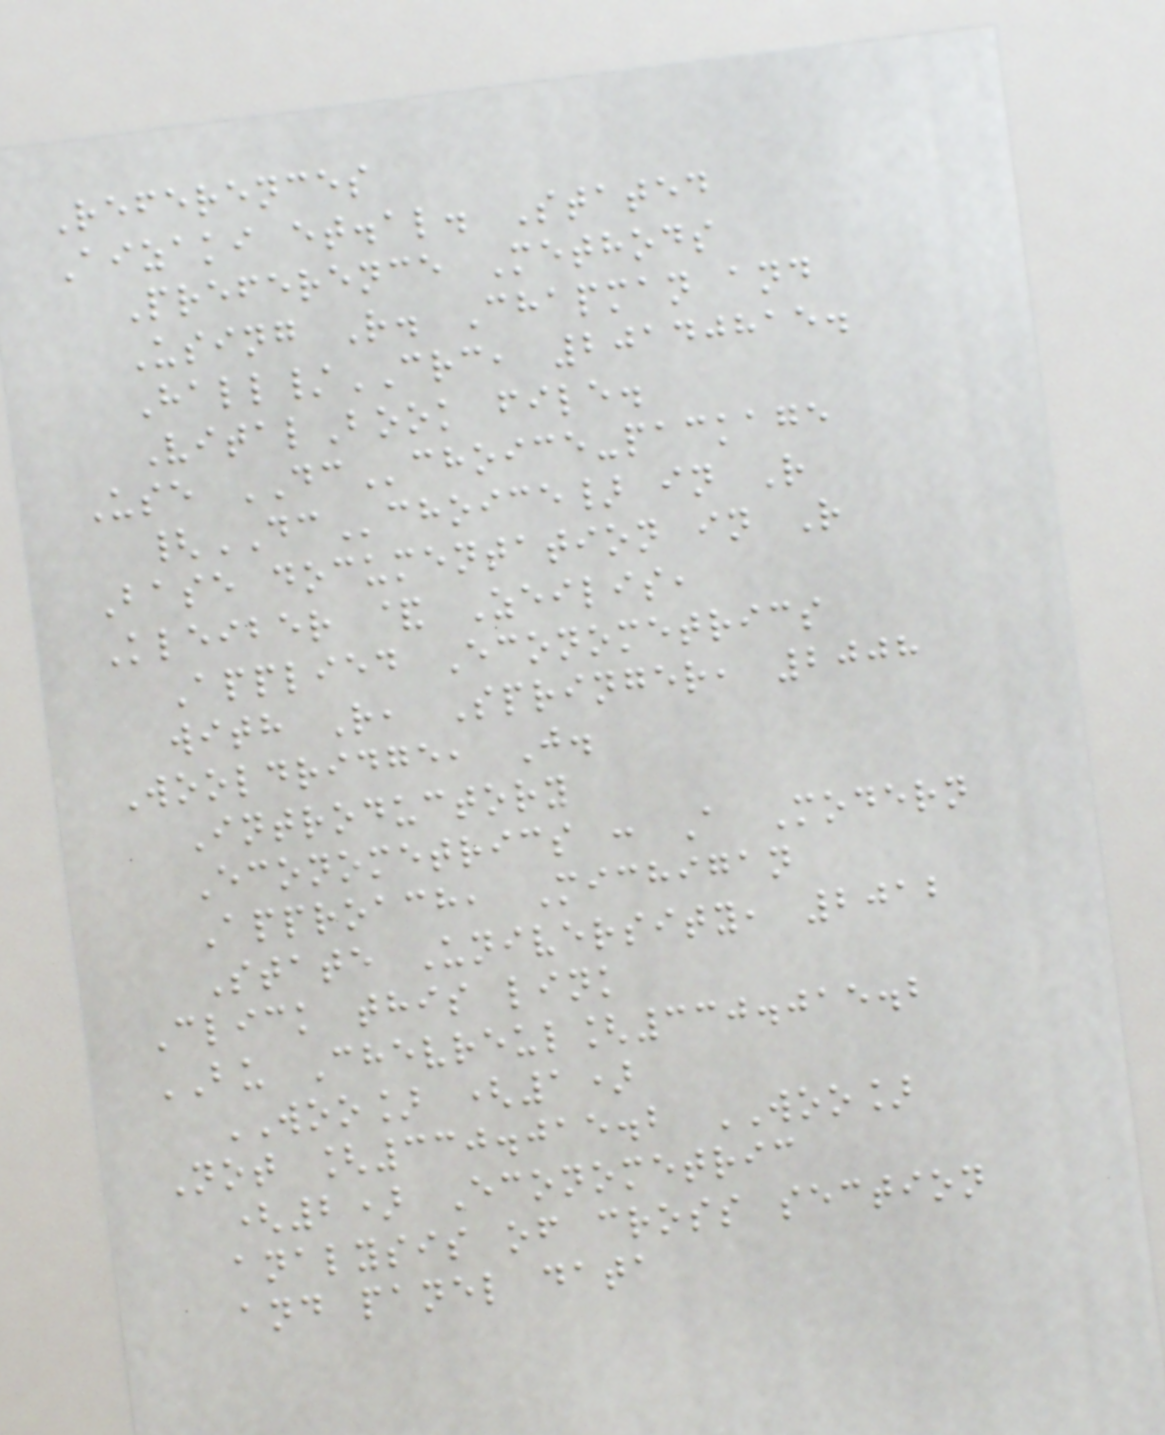References
Aizaki et.al. Stated
Preference Methods
Using R. Chapman and
Hall/CRC, 20140815.
VitalBook file.
Use DCchoice-package
{DCchoice} in R
Base documentation in R
Kleiber & Zeilis,
Applied Econometrics
with R, Springer, 2008
Wooldridge, J.
Introductory
Econometrics : A Modern
Approach, Michigan
State University, 2012
Click this link
BU Chevreul[330.015.2
WOO] (1)
Not [330.015.2 WOO]
(2) Econometric
analysis of cross section
and panel data
